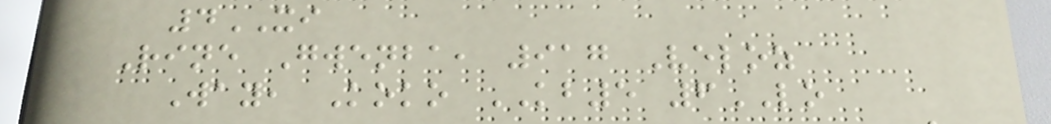4XI
Rine Gwenba, 917 Veloz
Way, Koko KB5 6LO
